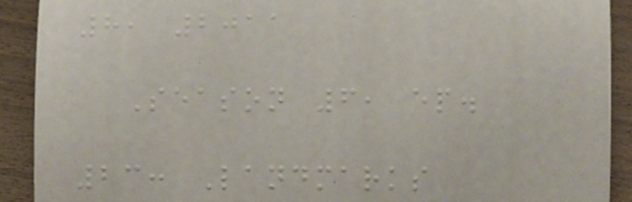8, 2011
Season 6, ep.
23: Landmarks
